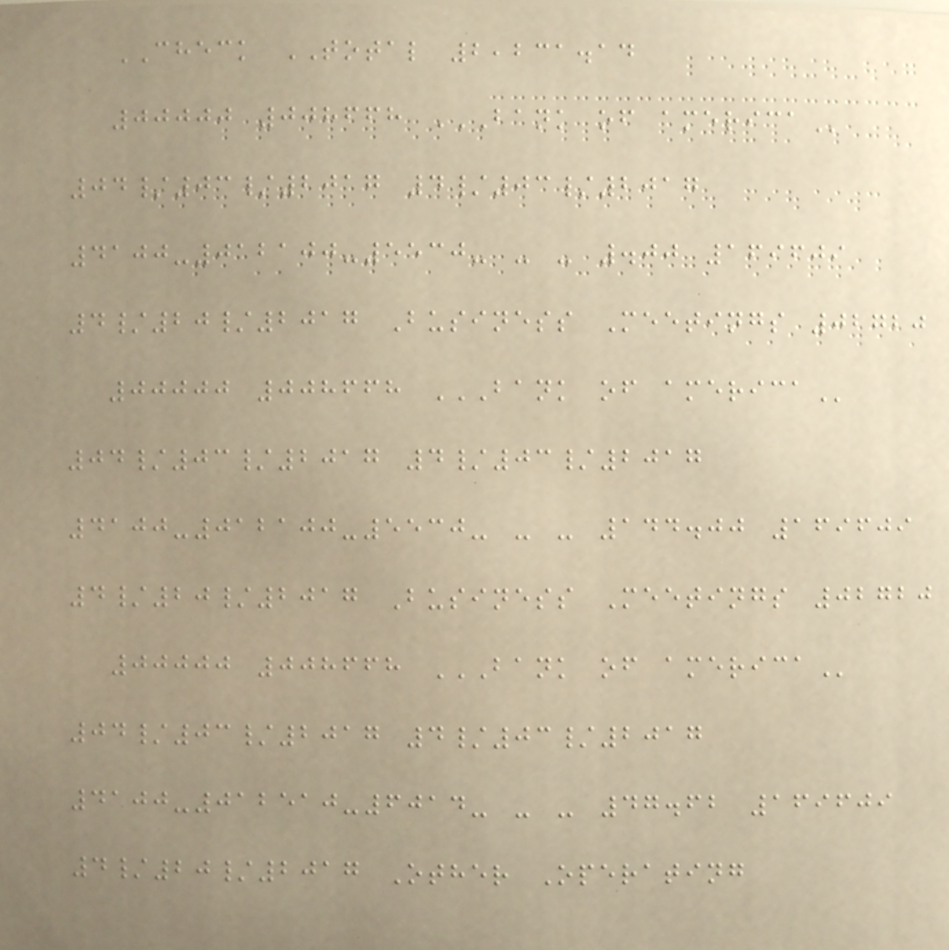CHECK TOTAL 2,231.14
00000 008668 BANK OF AMERICA
04/03/2017 4/03/2017
4100-012100-5530- - - .00 169609
4/20/2017 Business Meetings 02720
00000 008668 BANK OF AMERICA
04/03/2017 4/03/2017
4100-012100-5530- - - 144.00 169609
4/20/2017 Business Meetings 02720
00000 008668 BANK OF AMERICA
04/03/2017 4/03/2017
4100-012510-6014- - - 47.62 169609
4/20/2017 Other Operating
